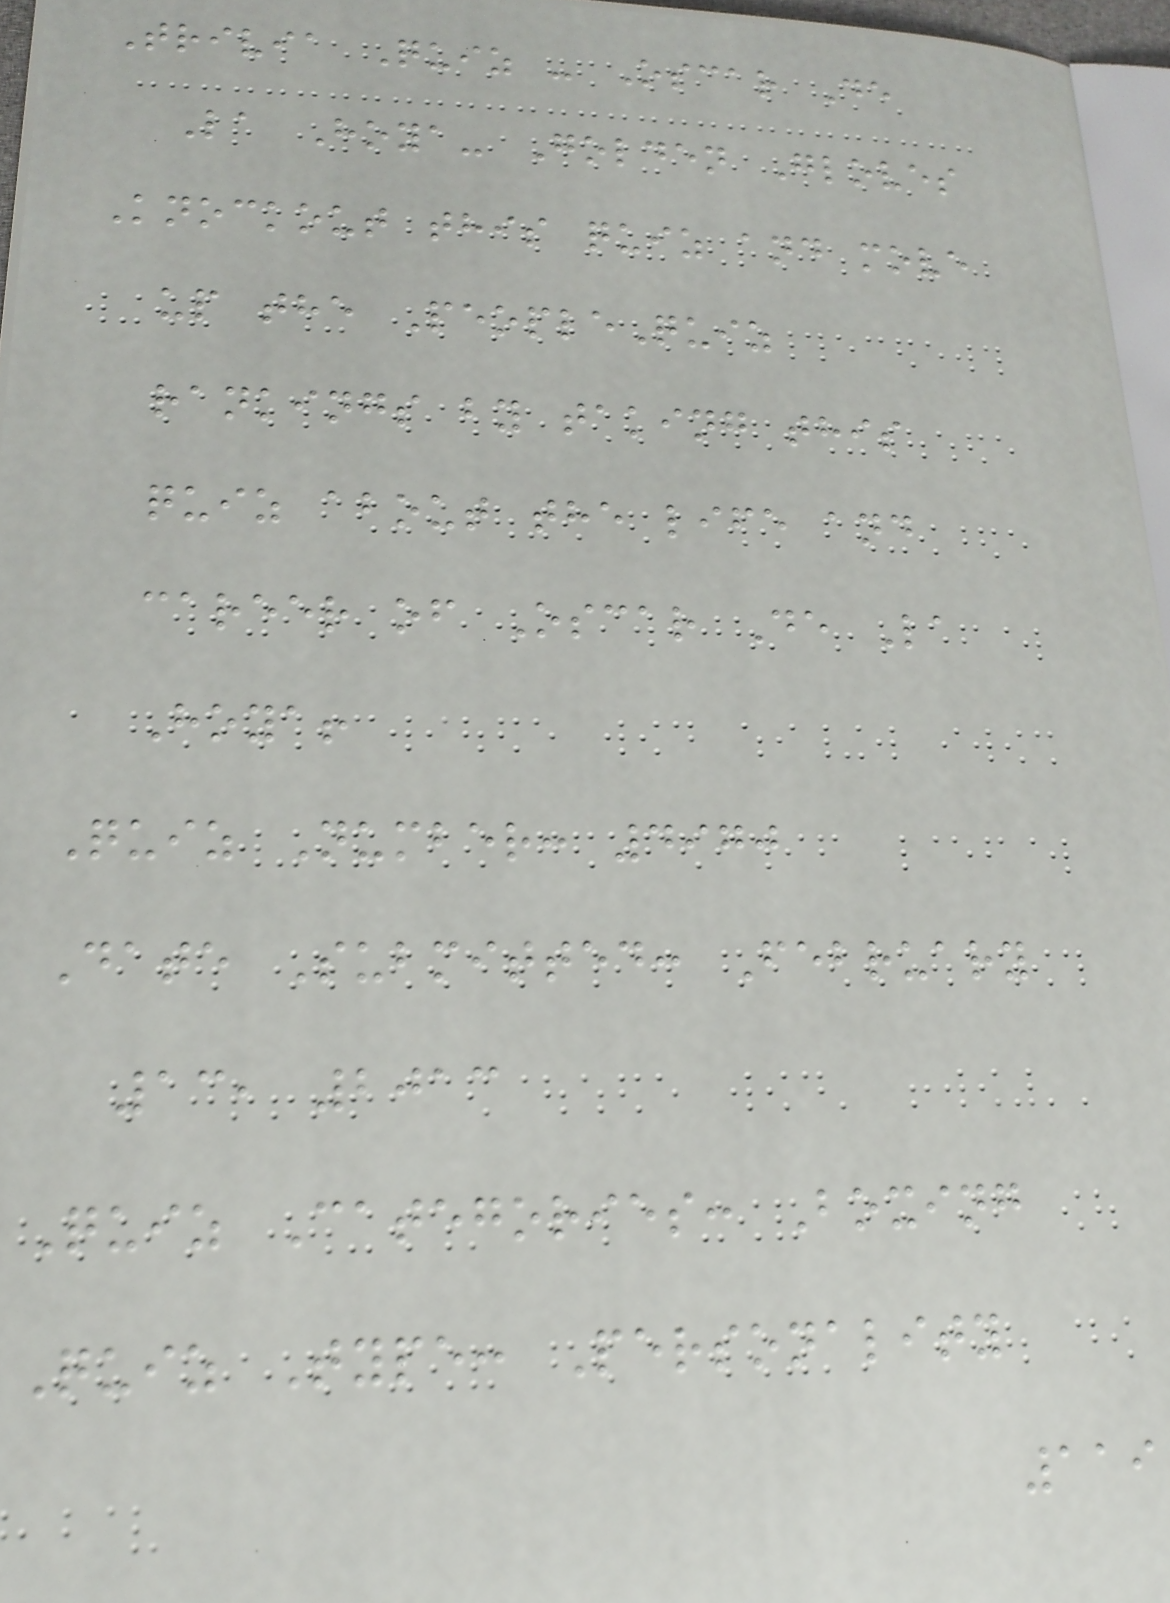Trivia Quiz - Oscar De
La Hoya- Golden Gloves
Knockout this quiz and move
up the PeopleQuiz
rankings by taking this
quiz about the life and
career of Oscar De La
Hoya!
Quiz Number: 4970
Date Submitted: February
13, 2013
Quiz Categories: Boxing
Quiz Type: Personality
119
